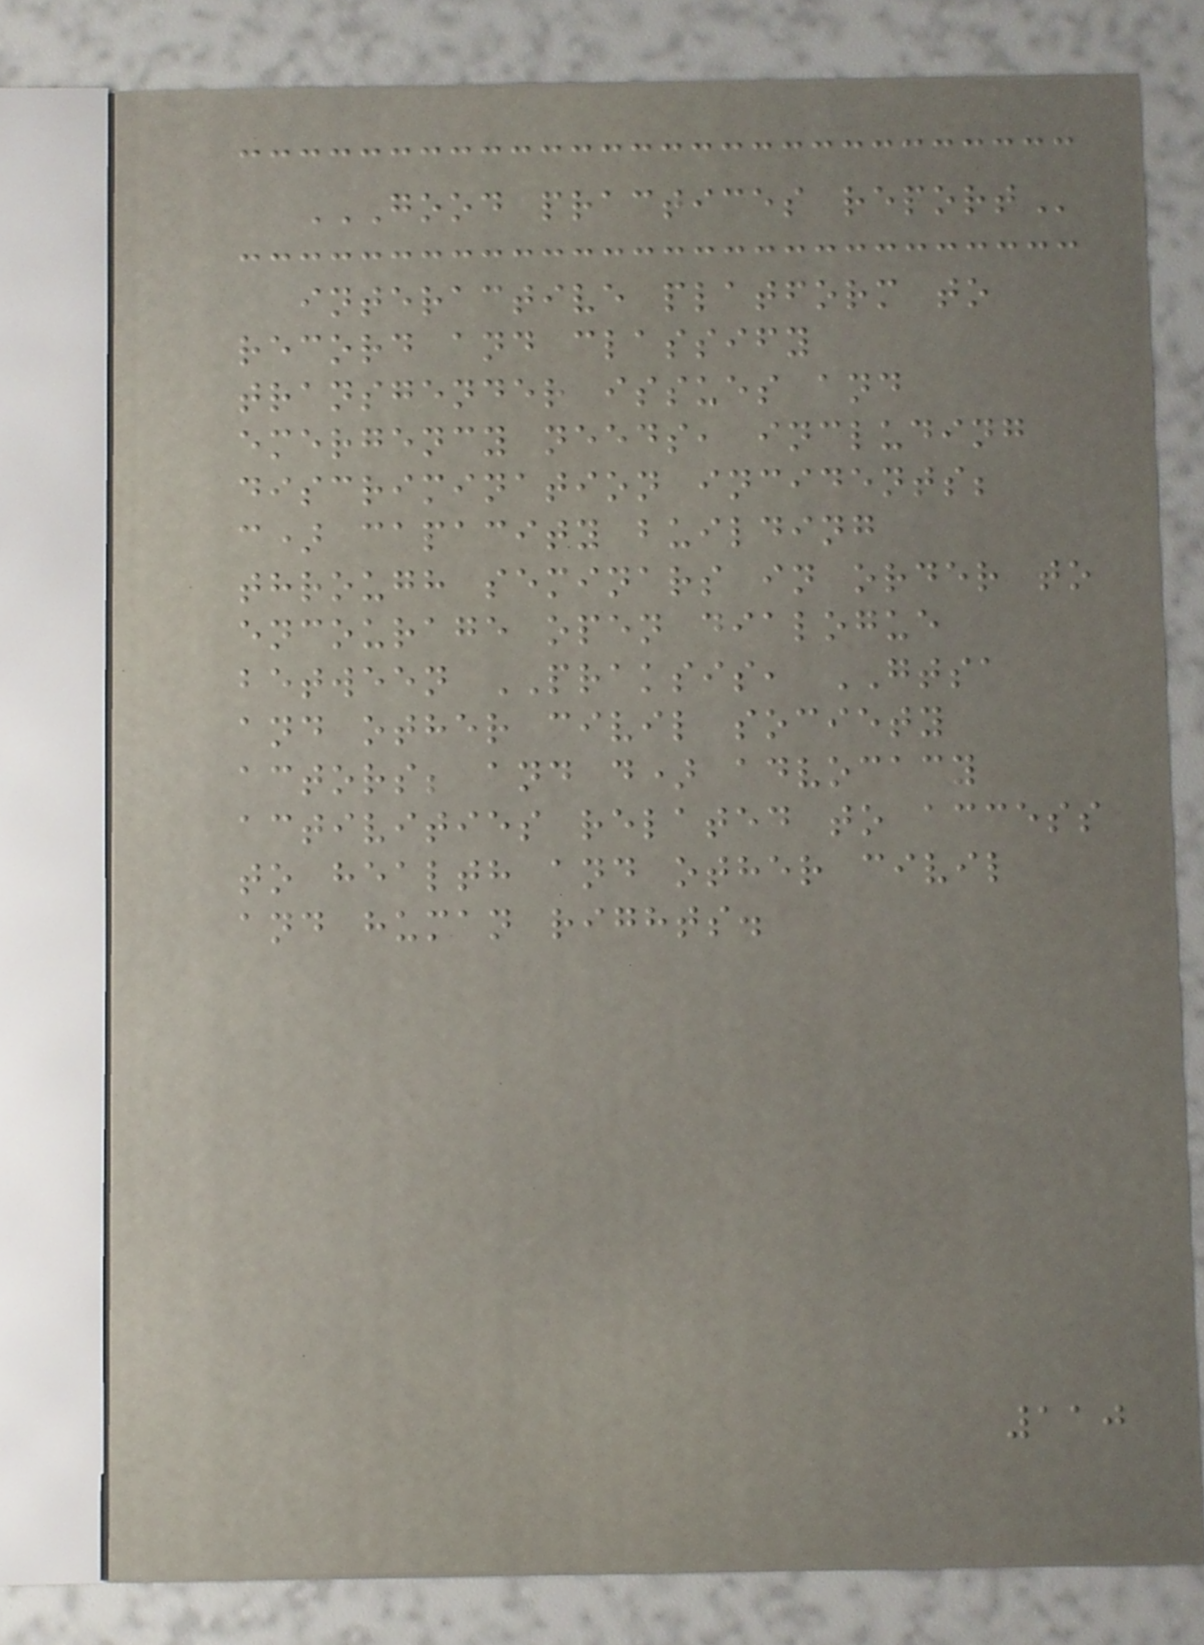GOOD PRACTICES REPORT
interactive platform to
record and classify
transgender issues and
emergency needs, including
discrimination incidents;
c) capacity building
through seminars in order to
encourage open dialogue
between PRAKSIS, GTSA
and other civil society
actors; and d) advocacy
activities related to access
to health and other civil
and human rights.
110
